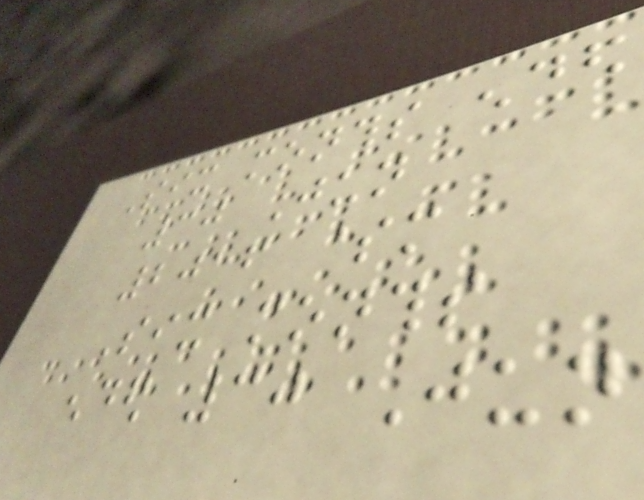Six months ended
30 Jun
2016 $m
Six months
ended 30 Jun
